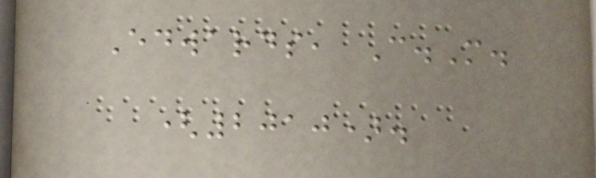Edwards, C.M.
(2010).
